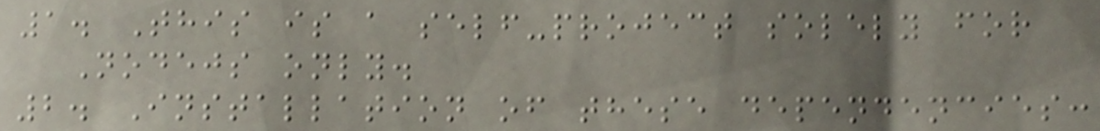1. This is a self-project solely for
Nodejs only.
2. Installation of these dependencies:
